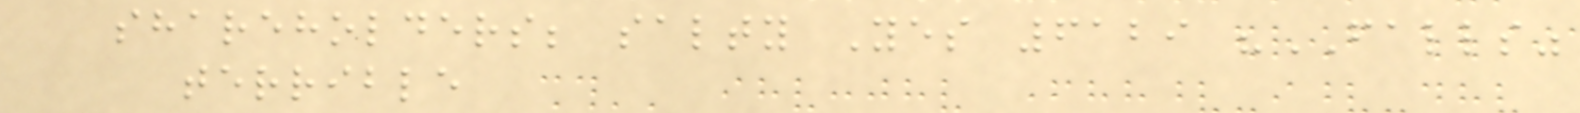shareholders; salty Yes 6129 "FALLS"
terrible
